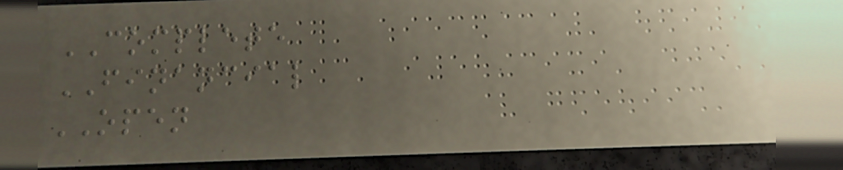COMPLETE
FINANCIAL
OPEN
